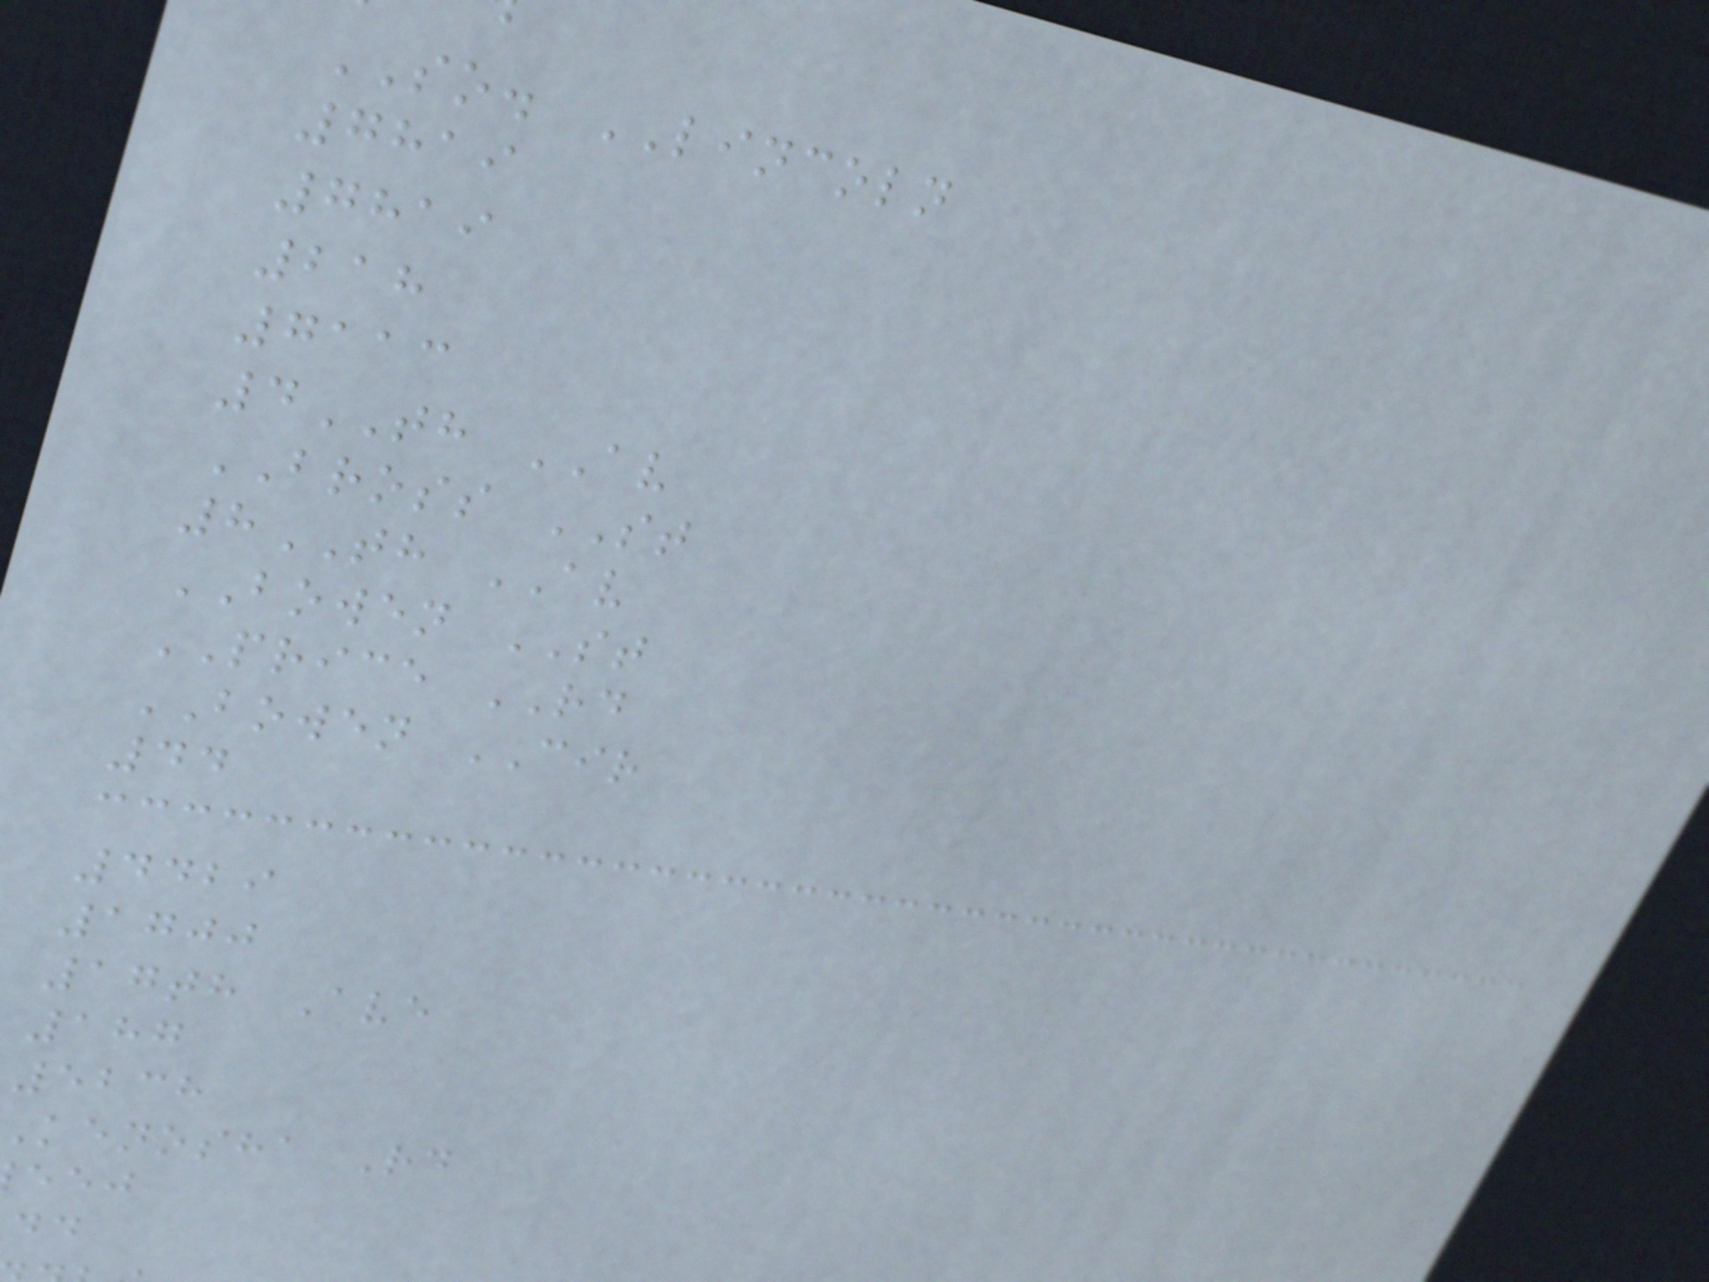SO. LINCOLN
7819
7819
218
7113
4TH AV
BROSS ST
8TH AV
BOWEN ST
PRICE RD
BOWEN CIR
44
4429
1700
17th Ave
187
5238
kenosha Rd
